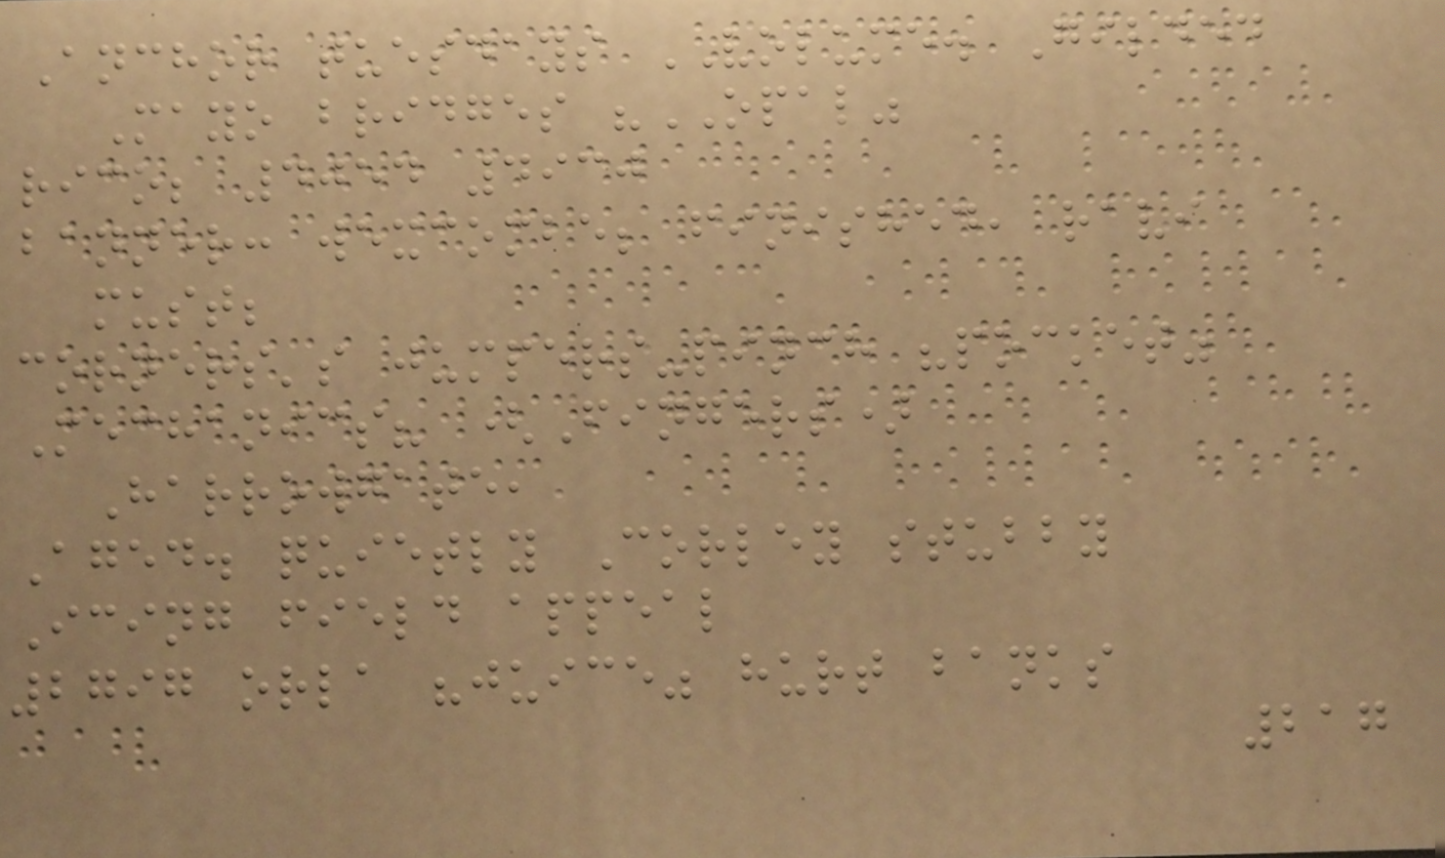Anchor tuesdays VOLUME. Gilded
Mayo bridges "OPAL"
rico; 4054 4930
banner: wexcombe; finished, ravi
must;
corners's jumpers-pinch "pocket"
Mechanics? (Fingers)
Harrowgate,
Aged. quietly Corley stubby
Icing field appeal
2797 orla "juice" hurt banks
217
